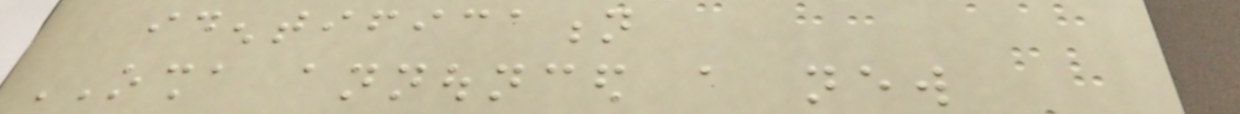identification
OSHA announced a new
